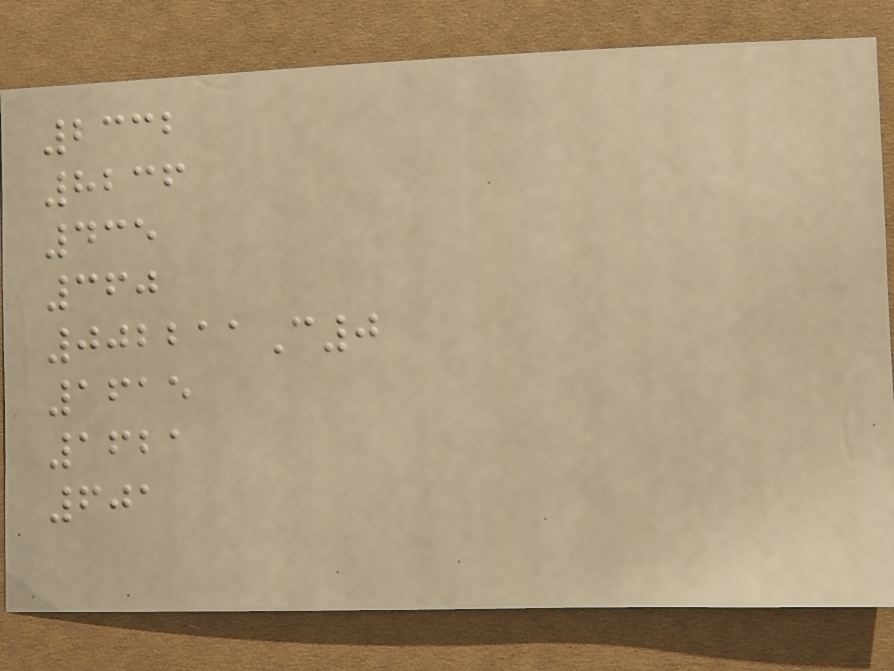2332
8236
435
360
002211C0
1615
1621
601
